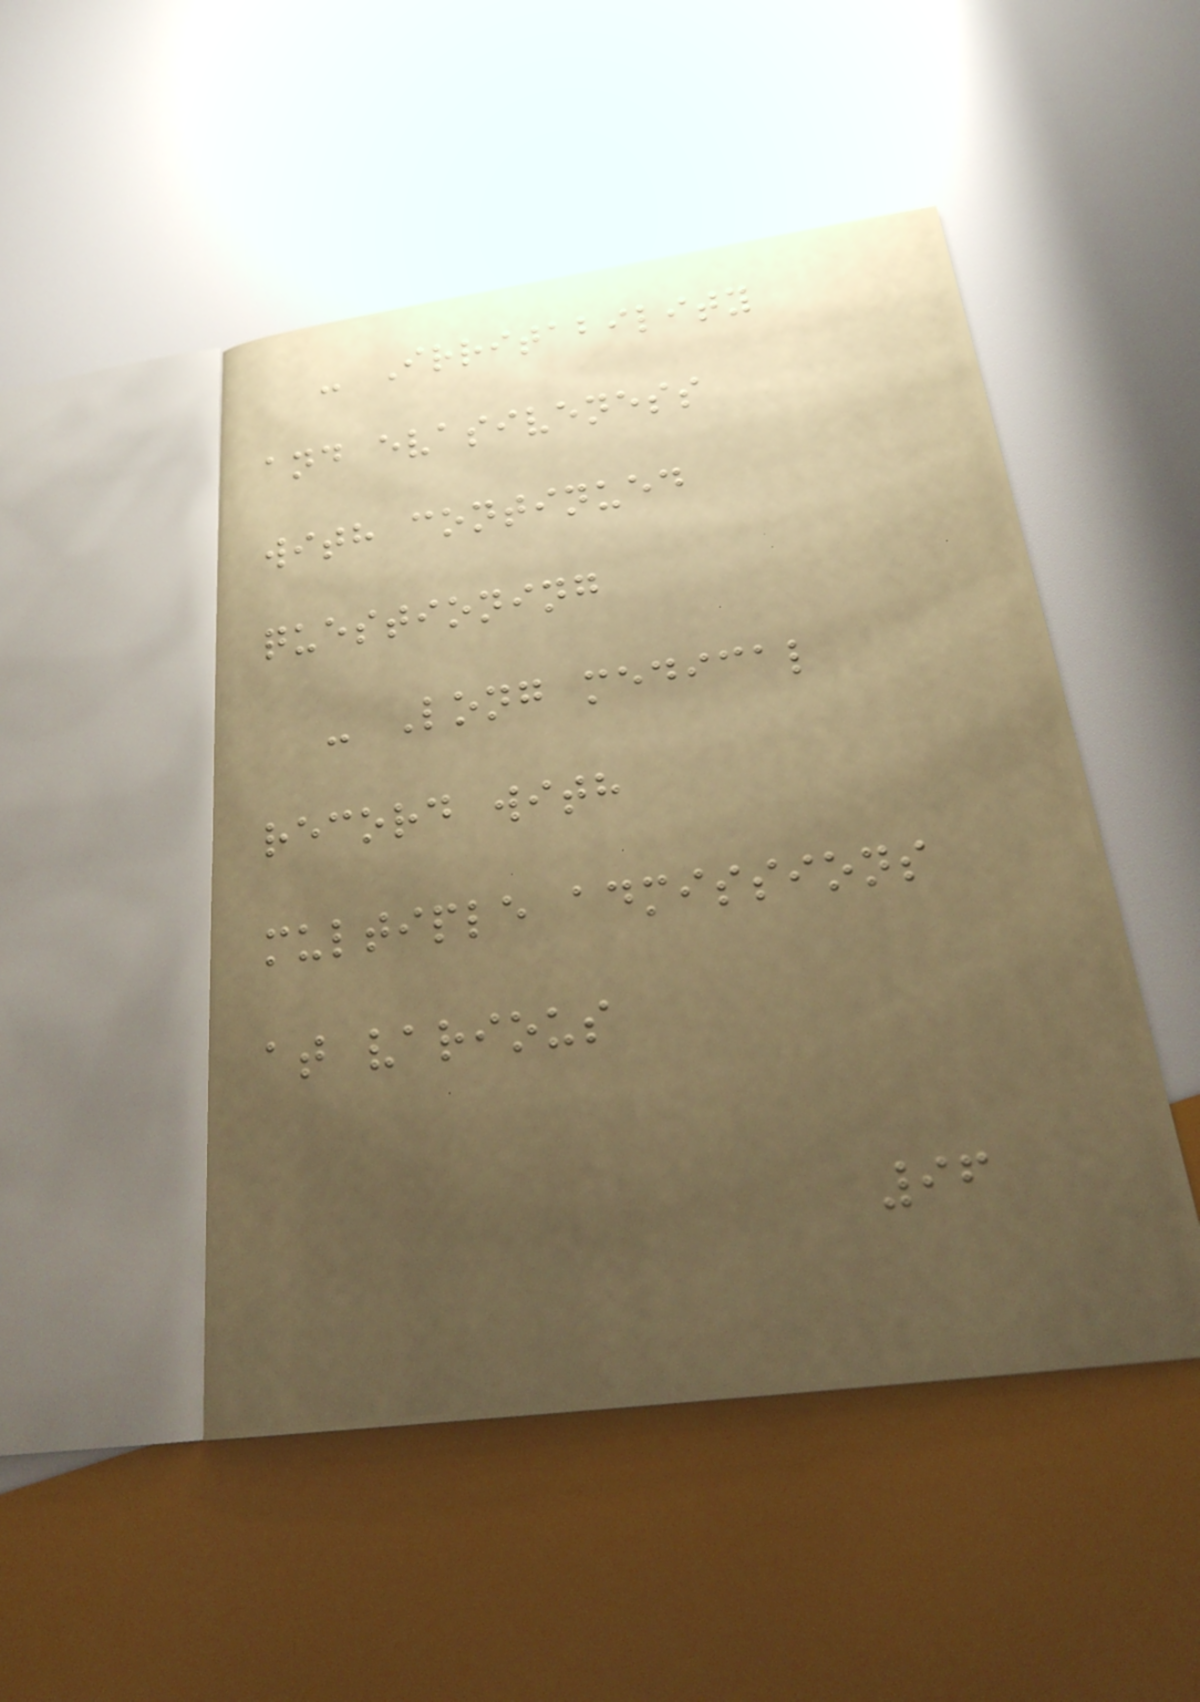- Irritability
and evasiveness
with continued
questioning
- Long medical
record with
multiple admissions
at various
96
